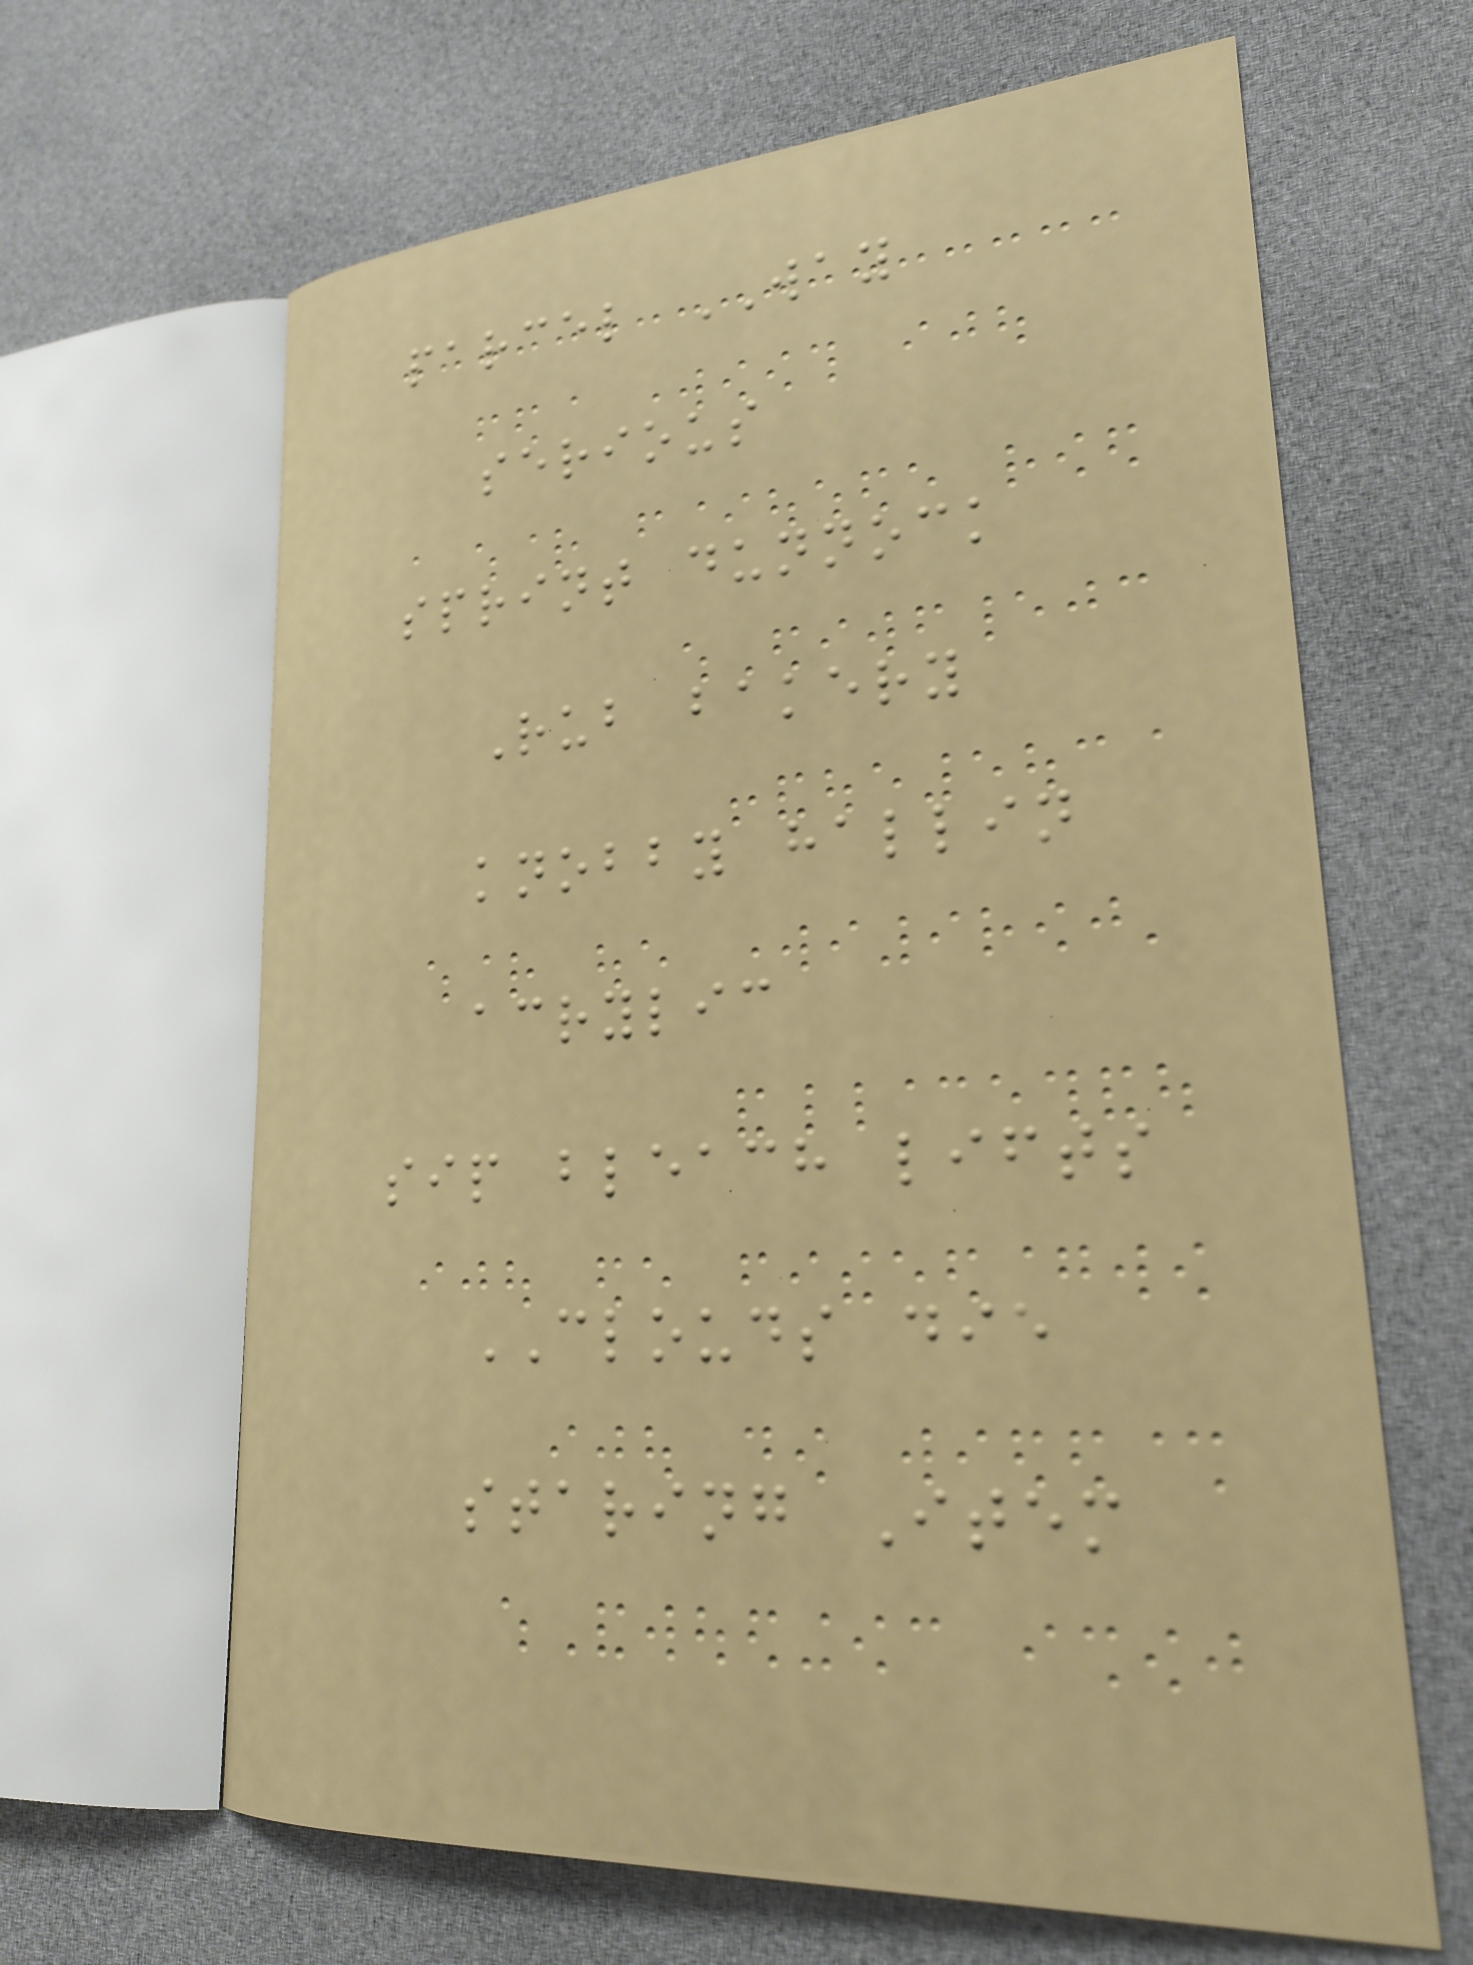parcel WAY
serious
sprint dunnock
Rub bakery
knobby hallin
acrylic
sip bleach lifts
CLOUDS die
staring Item
